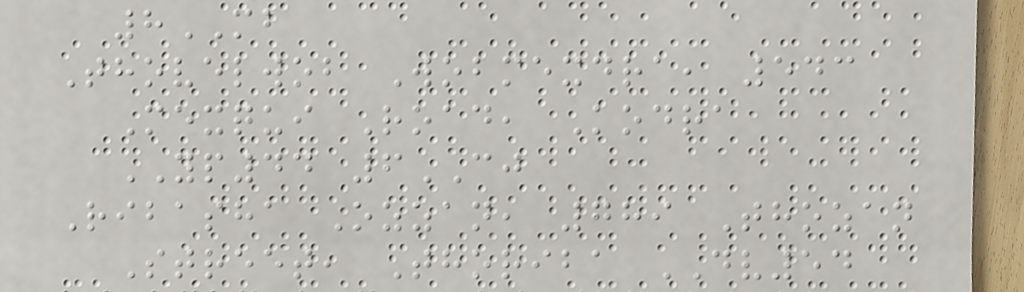8MB
Thovelwob Wobmexdra, 543
Mexqui Road, Kodra
YP44 6CJ
Ribasha Ozzan, 789 Thozan
Street, Thoriba DV54
